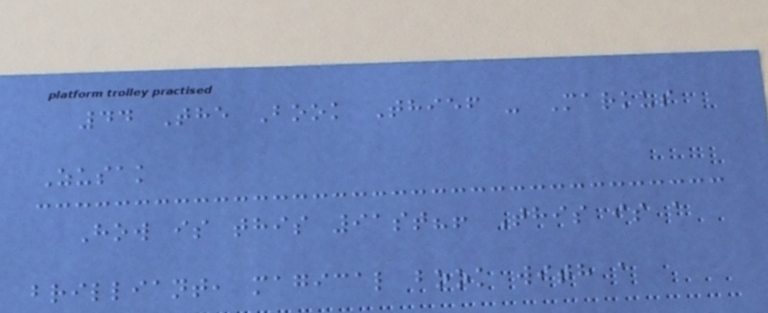44 The Book Thief - Markus
Zusak
How is this 91st?! This is a
brilliant, magical book with a
